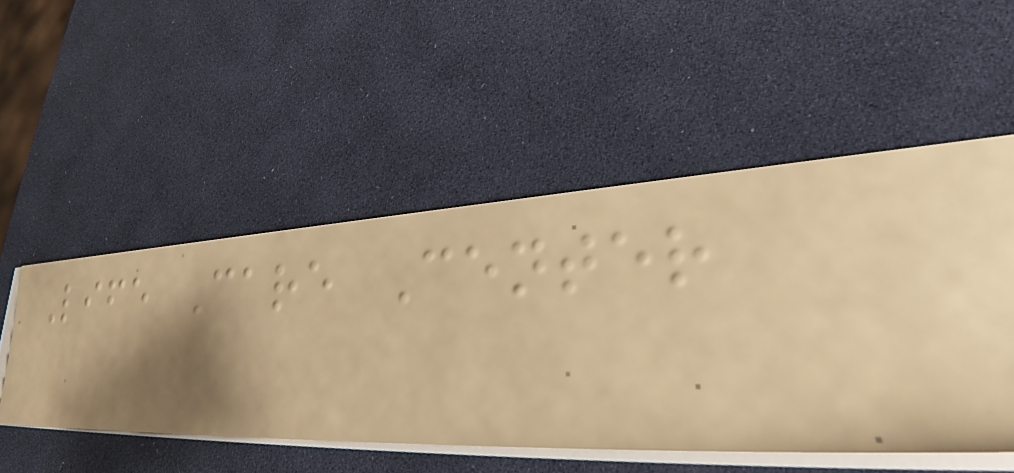Life Care Center
